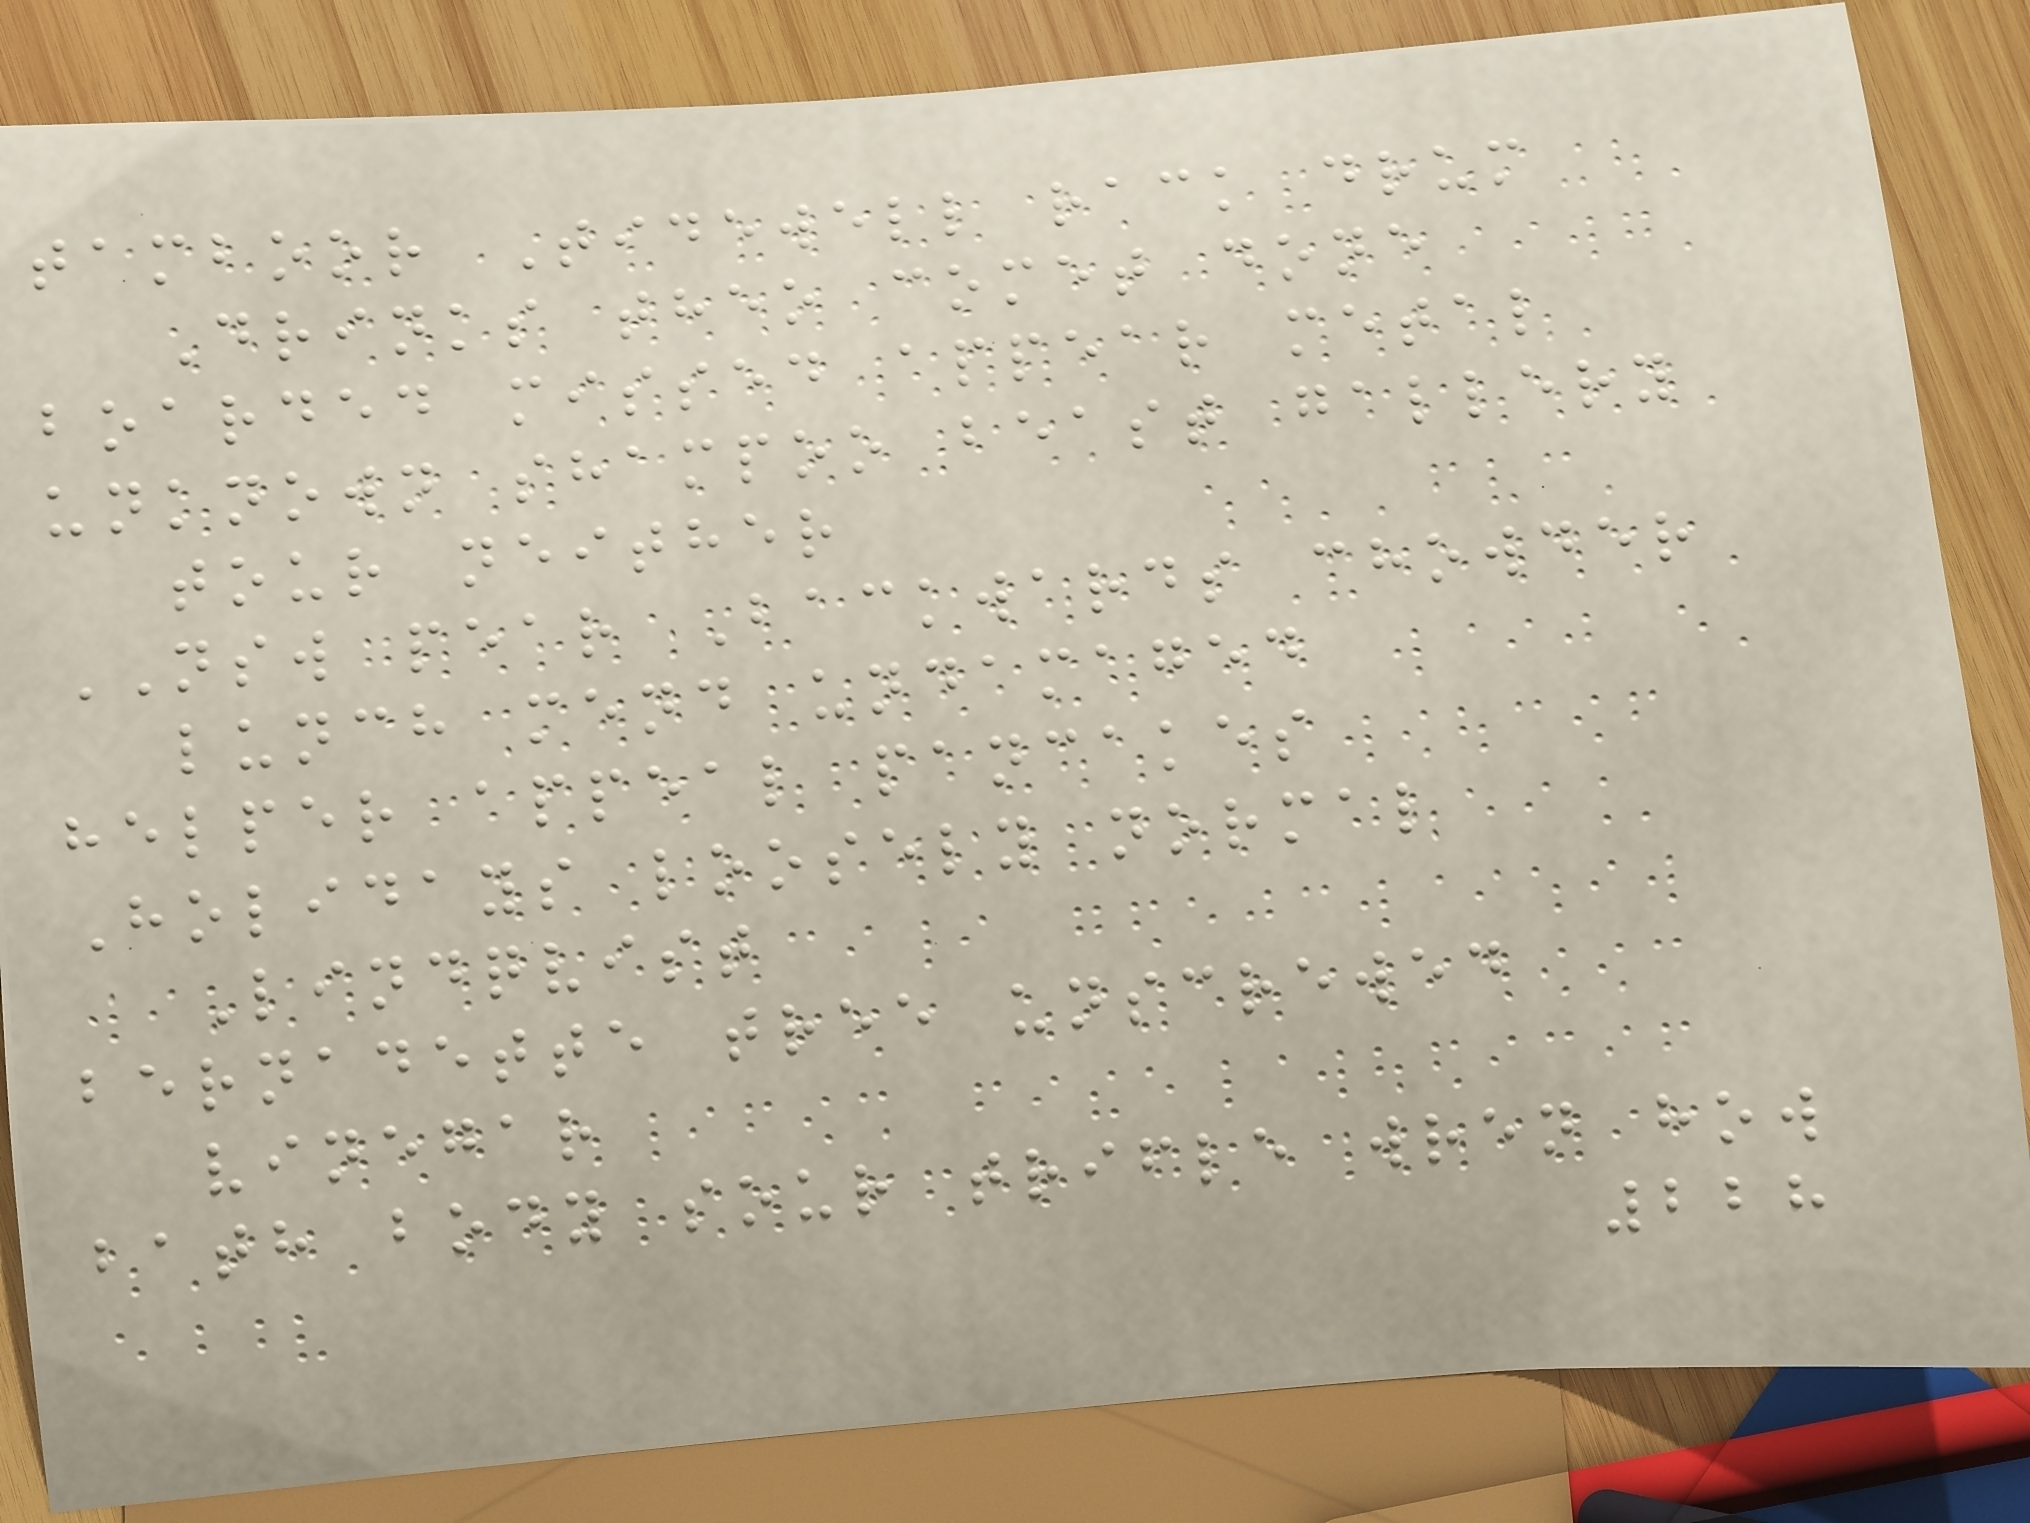tamboor Tidewell rack drum
Drinks theo comet done
boarded missed appear metal
unknown shampoo beast gallery
tour neither
NSW pear Backwards chowder
lunch mend undamaged
helper appeal pancakes
Holidays loosely normal
Lindqvist
bernadette tree unscrewed
vinegar
bath body sour trifle wren how
228
